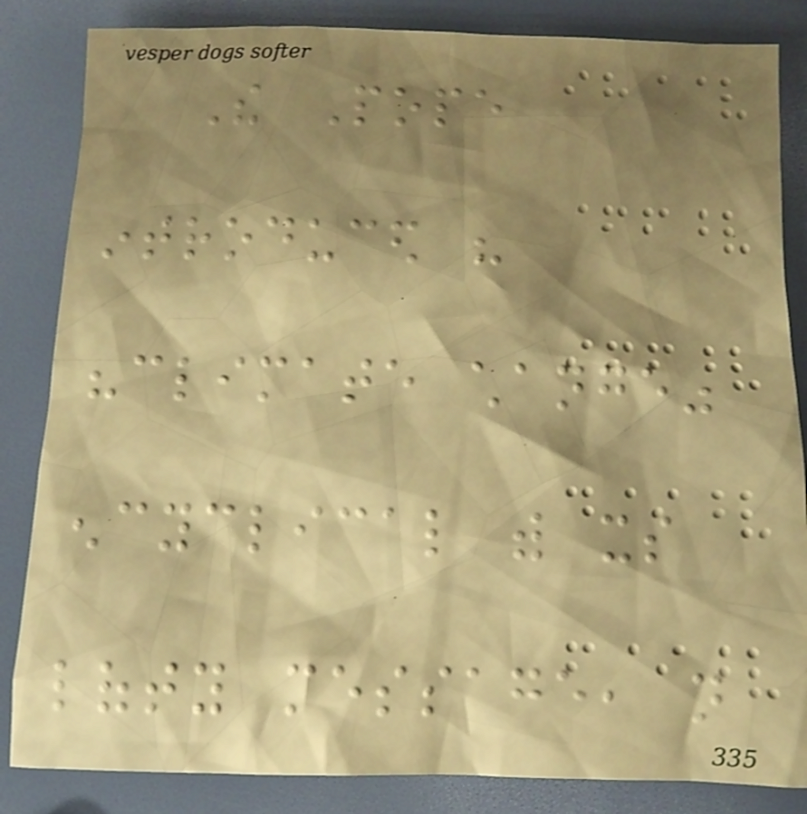The Pope
introduced his
"climate change"
encyclical with its
lofty message, not
